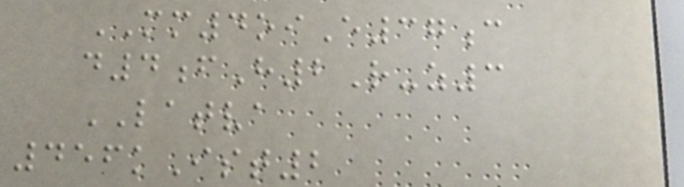MM4oiE37c
d4fH2R-z3
LATVA
456kIst2
